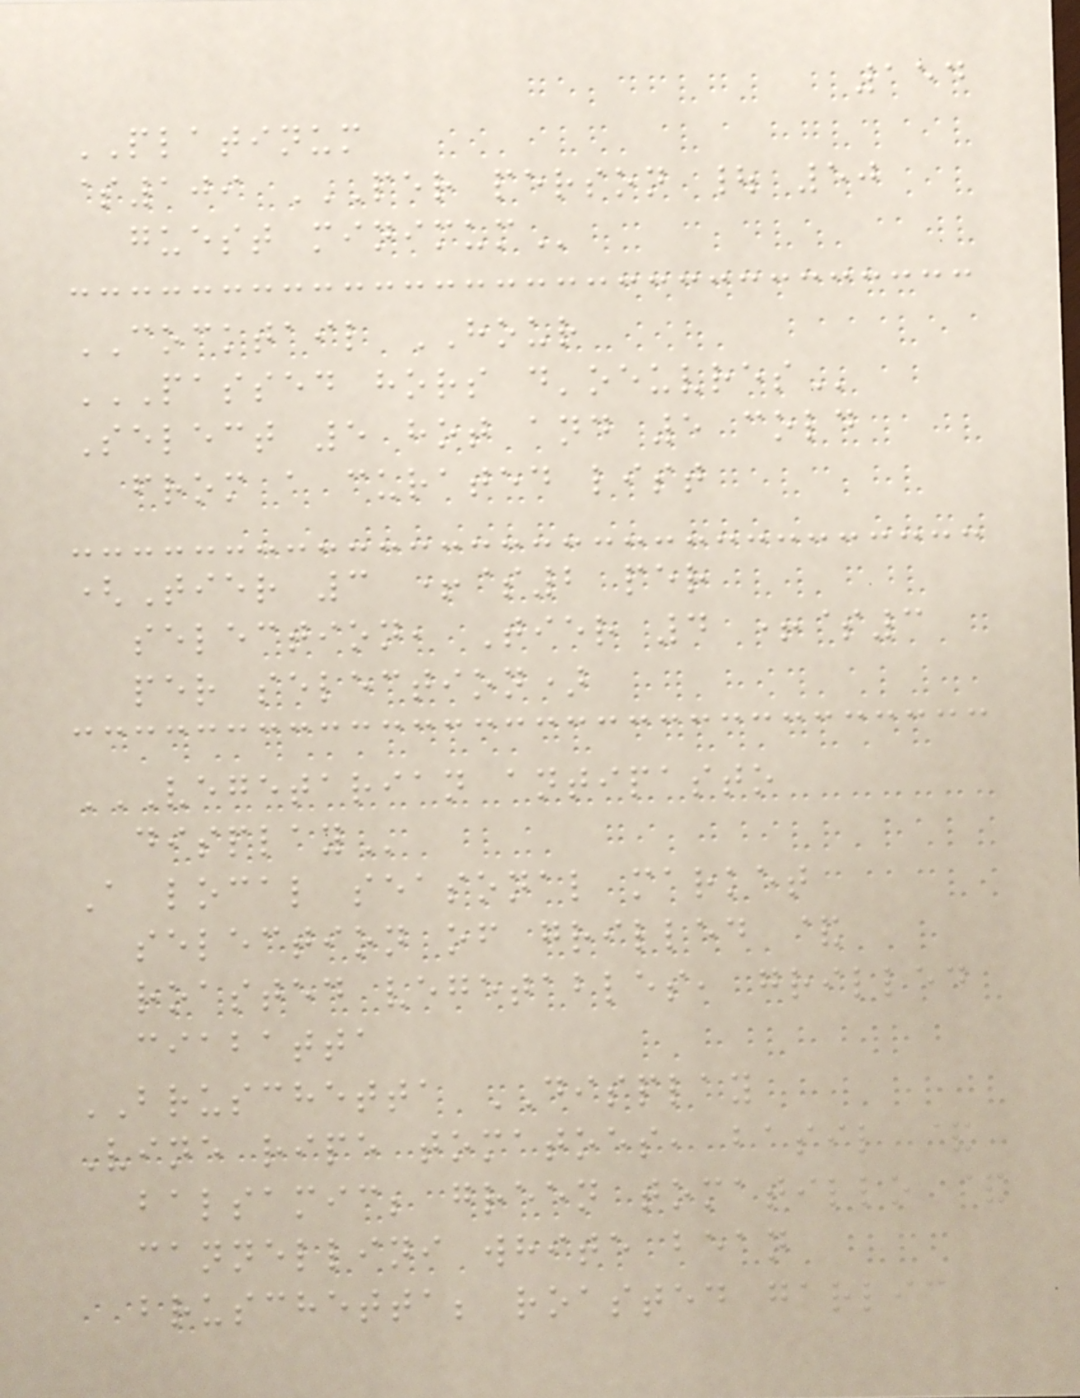154
PLATINUM
$109 PER PERSON | 50
GUEST MINIMUM
COCKTAIL HOUR
PASSED HORS D'OEUVRES
Select 5 hot and 5 cold
from a curated list
(Tier 3 +$2 per
selection, Tier 4 +$3
per selection)
VEGETARIAN ANTIPASTO
DISPLAY
A local seasonal market
selection of grilled &
roasted vegetables, grilled
ciabatta
BRUSCHETTA DISPLAY
Vine ripe tomatoes, basil &
balsamic; green tomatillo &
cannellini white bean
bruschetta; roasted garlic
